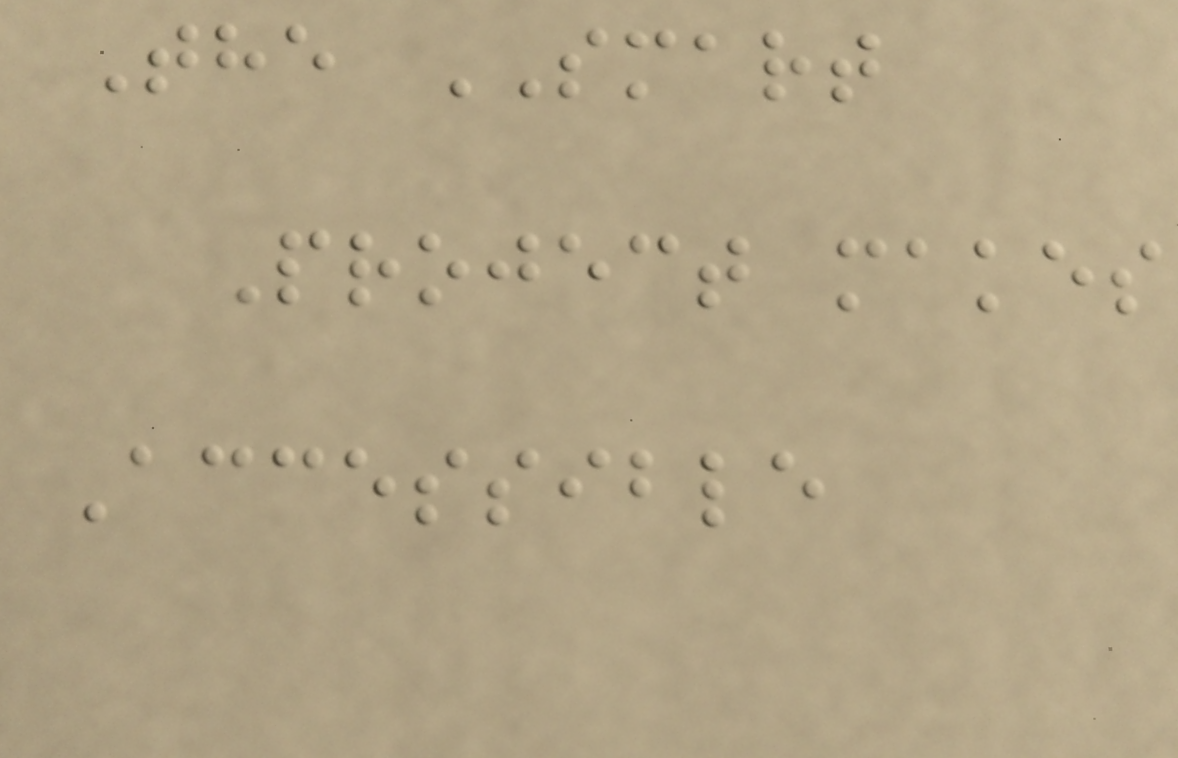The SMART
Project makes
Accessible
